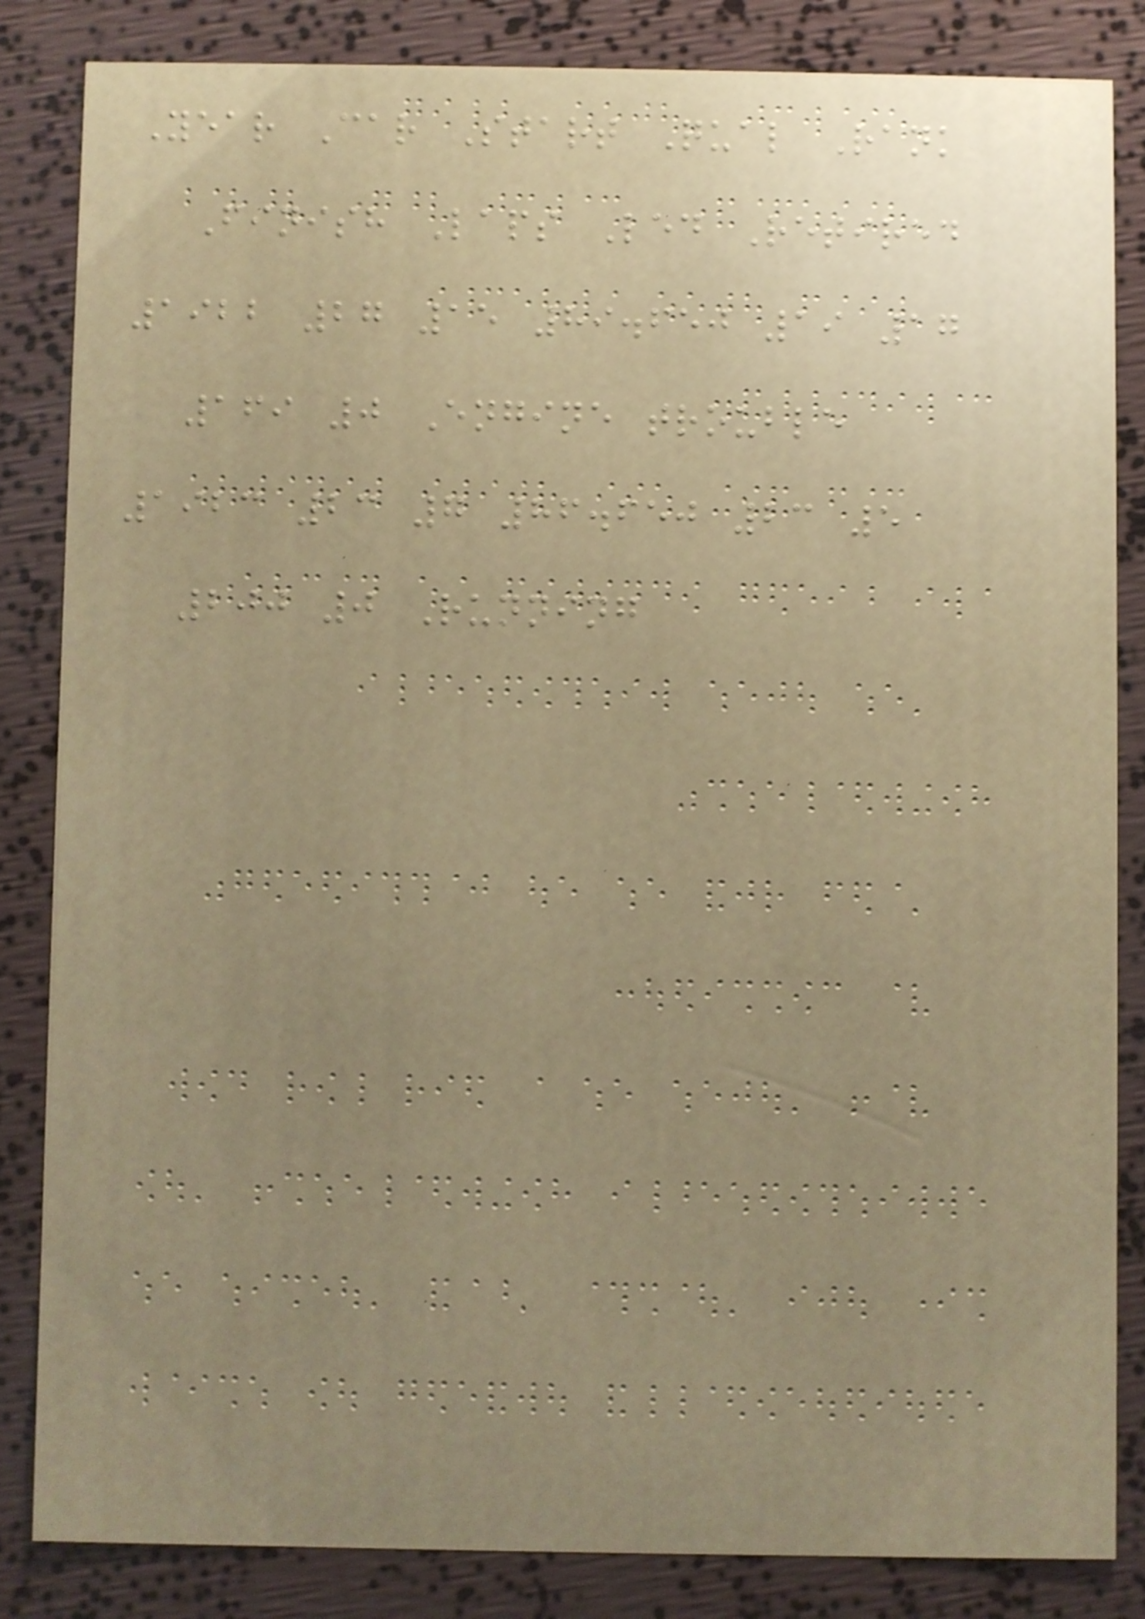Year Car Start Qual Rank
Finish Laps Led Retired
1922 27 15 89.650 19 17
169 0 Engine trouble
1923 23 7 86.650 23 5
200 0 Running
